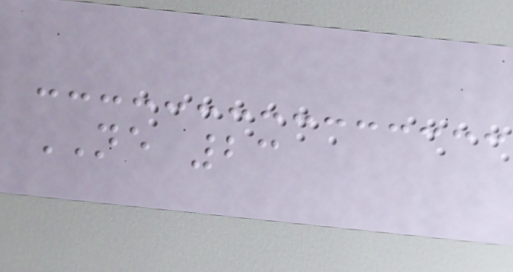NE 23
